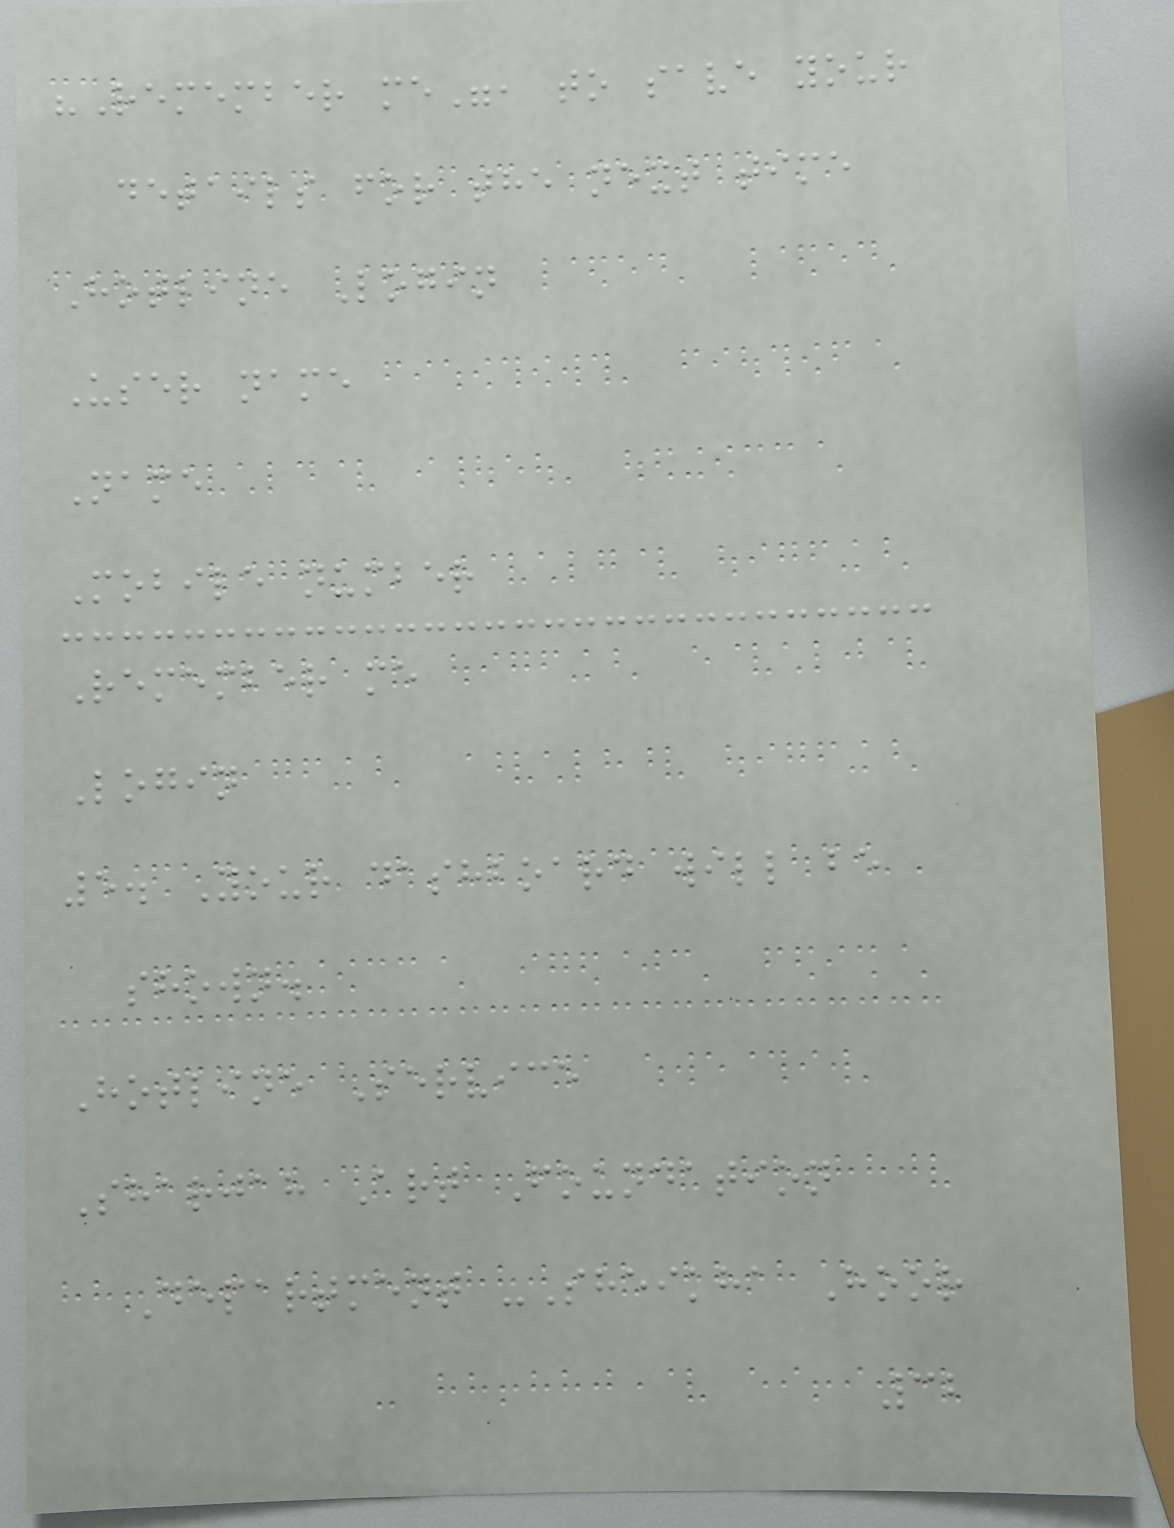"Remember me", to save your
details for the next time
Hotline Login
User name
Name
Mobile number
Remember me
Login
5. Your dashboard will be
shown.
Hotline Service
Sharjah Art Foundation
Department -Sheikha Hoor
32
